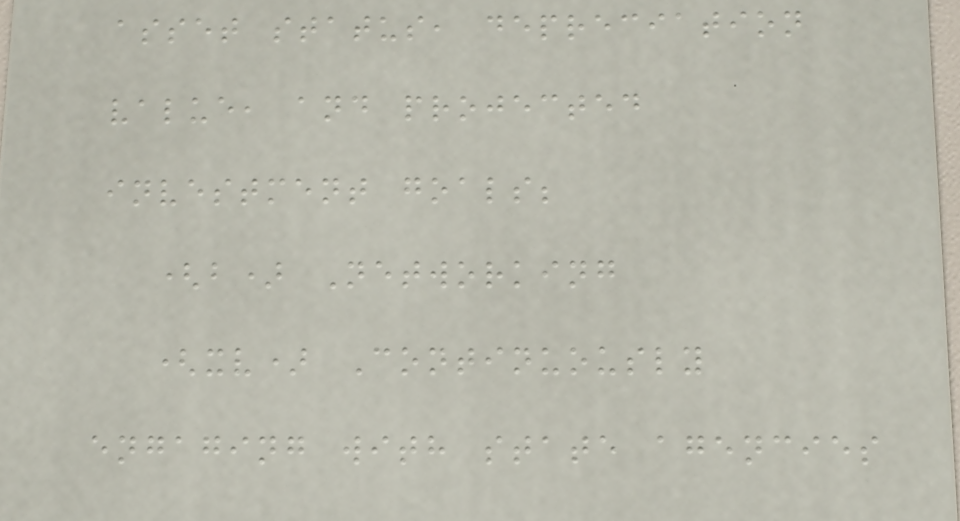asset status, depreciation
value, and projected
investment goals;
(b) Networking
(xv) Continuously
engaging with state agencies
